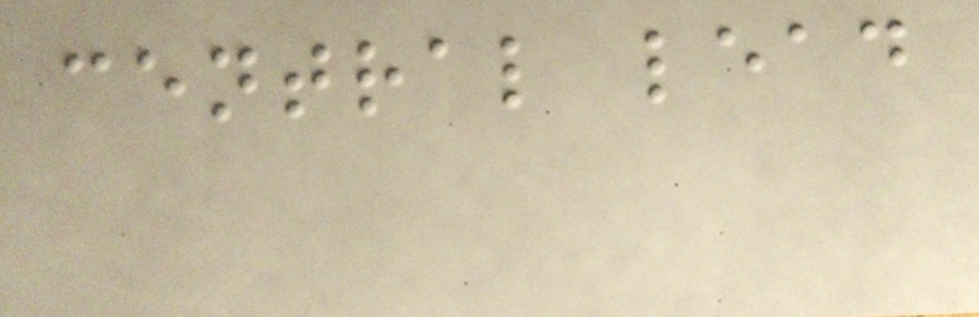central lead
